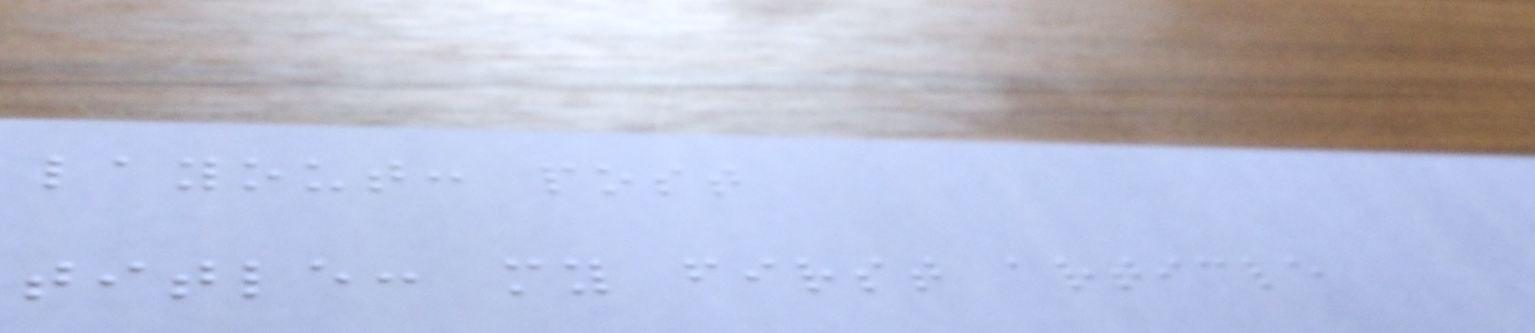layout: post
title: my first article
